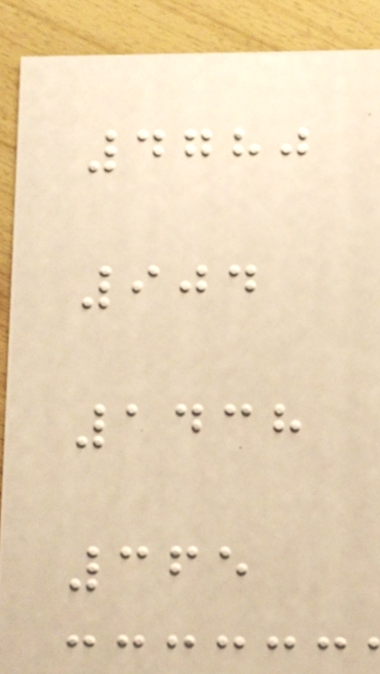4780
904
1438
365
